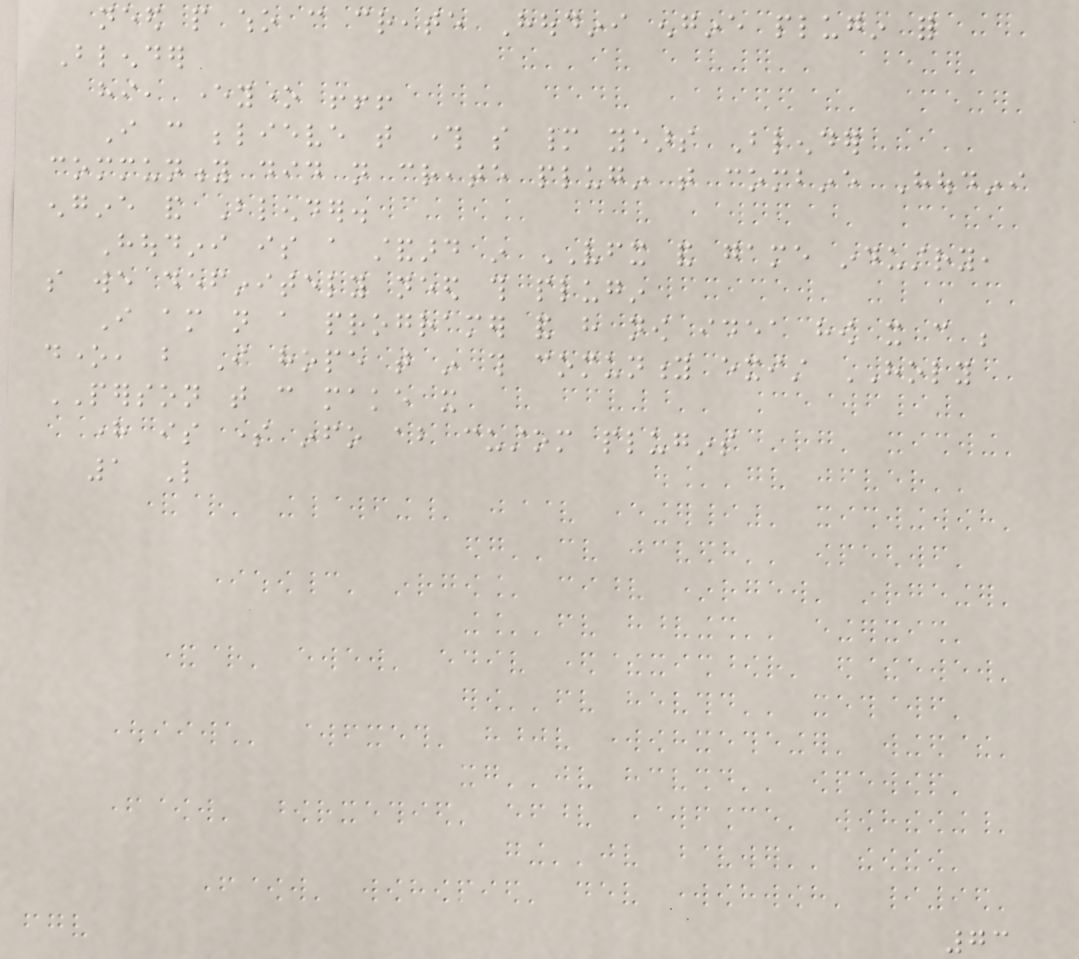need people who can create Houdini engine plugin for
Blender
hi, everyone !!!
I can believe that through so many years Blender
community did not create plugin that combine Houdini
engine and Blender.
Houdini is a standard in VFX and game industry,
so we definitely need this plugin
I am not a programer and have now idea how it can be
done, but I hope that in this comunity exist HOLY
PERSON that can make it
here is some info about custom plugins
1 Like
73
